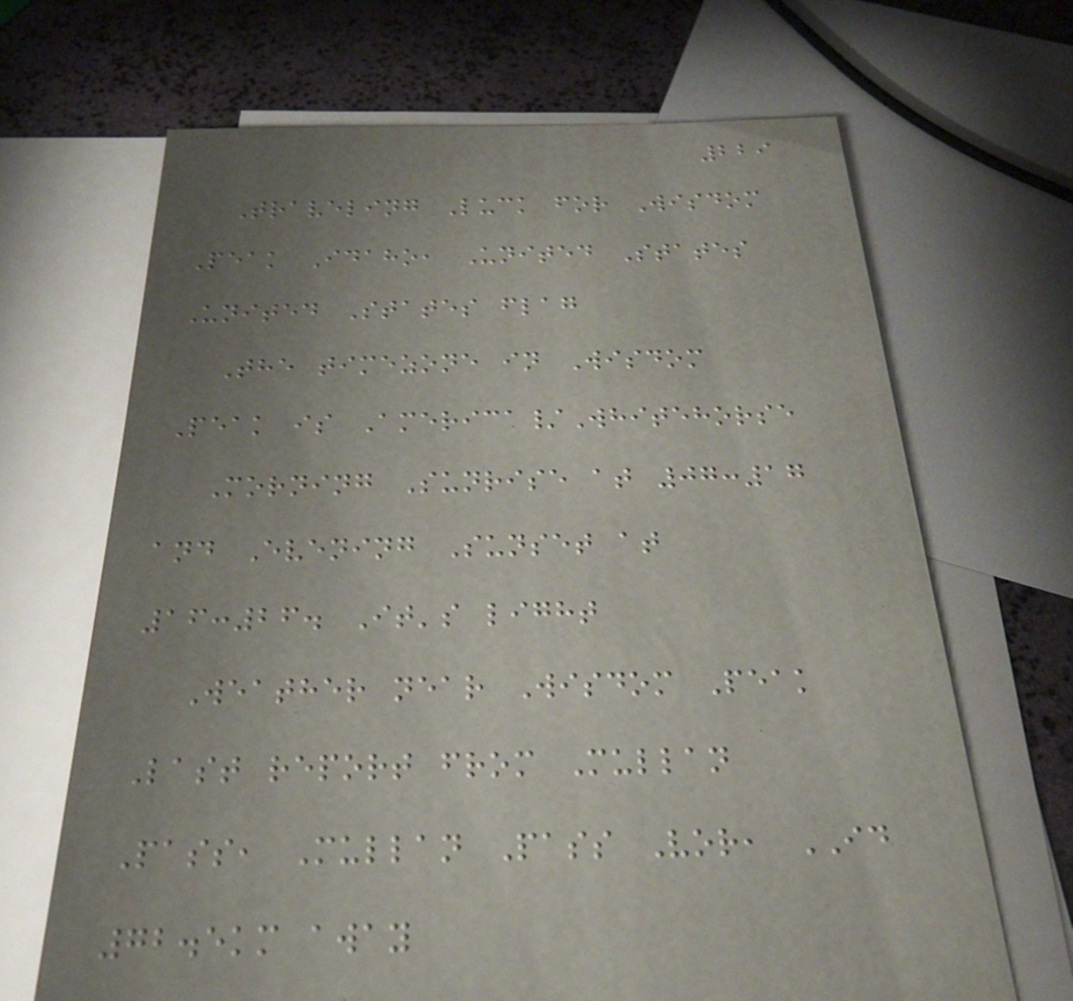229
Traveling Luck for Wisdom
Peak Idaho, United States
United States flag
The timezone in Wisdom
Peak is America/Whitehorse
Morning Sunrise at 07:17
and Evening Sunset at
16:26. It's light
Weather near Wisdom Peak
Last report from Mullan
Pass, Mullan Pass Vor, ID
72.5km away
